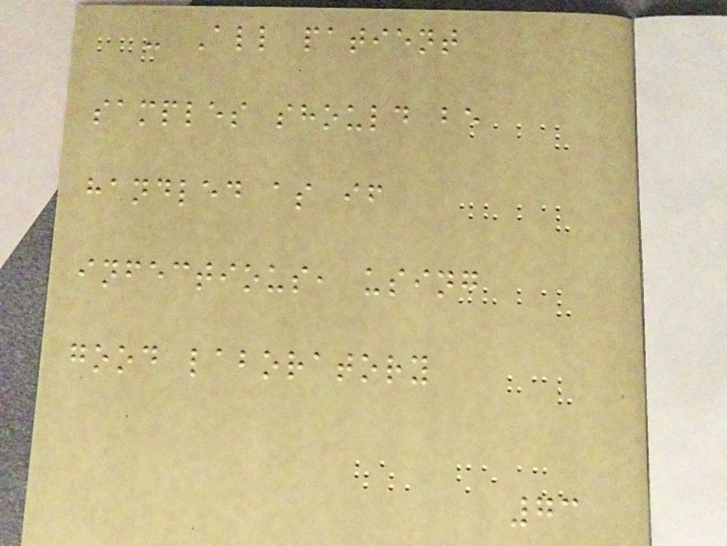- All patient
samples should be
handled as if
infectious, using
good laboratory
73
